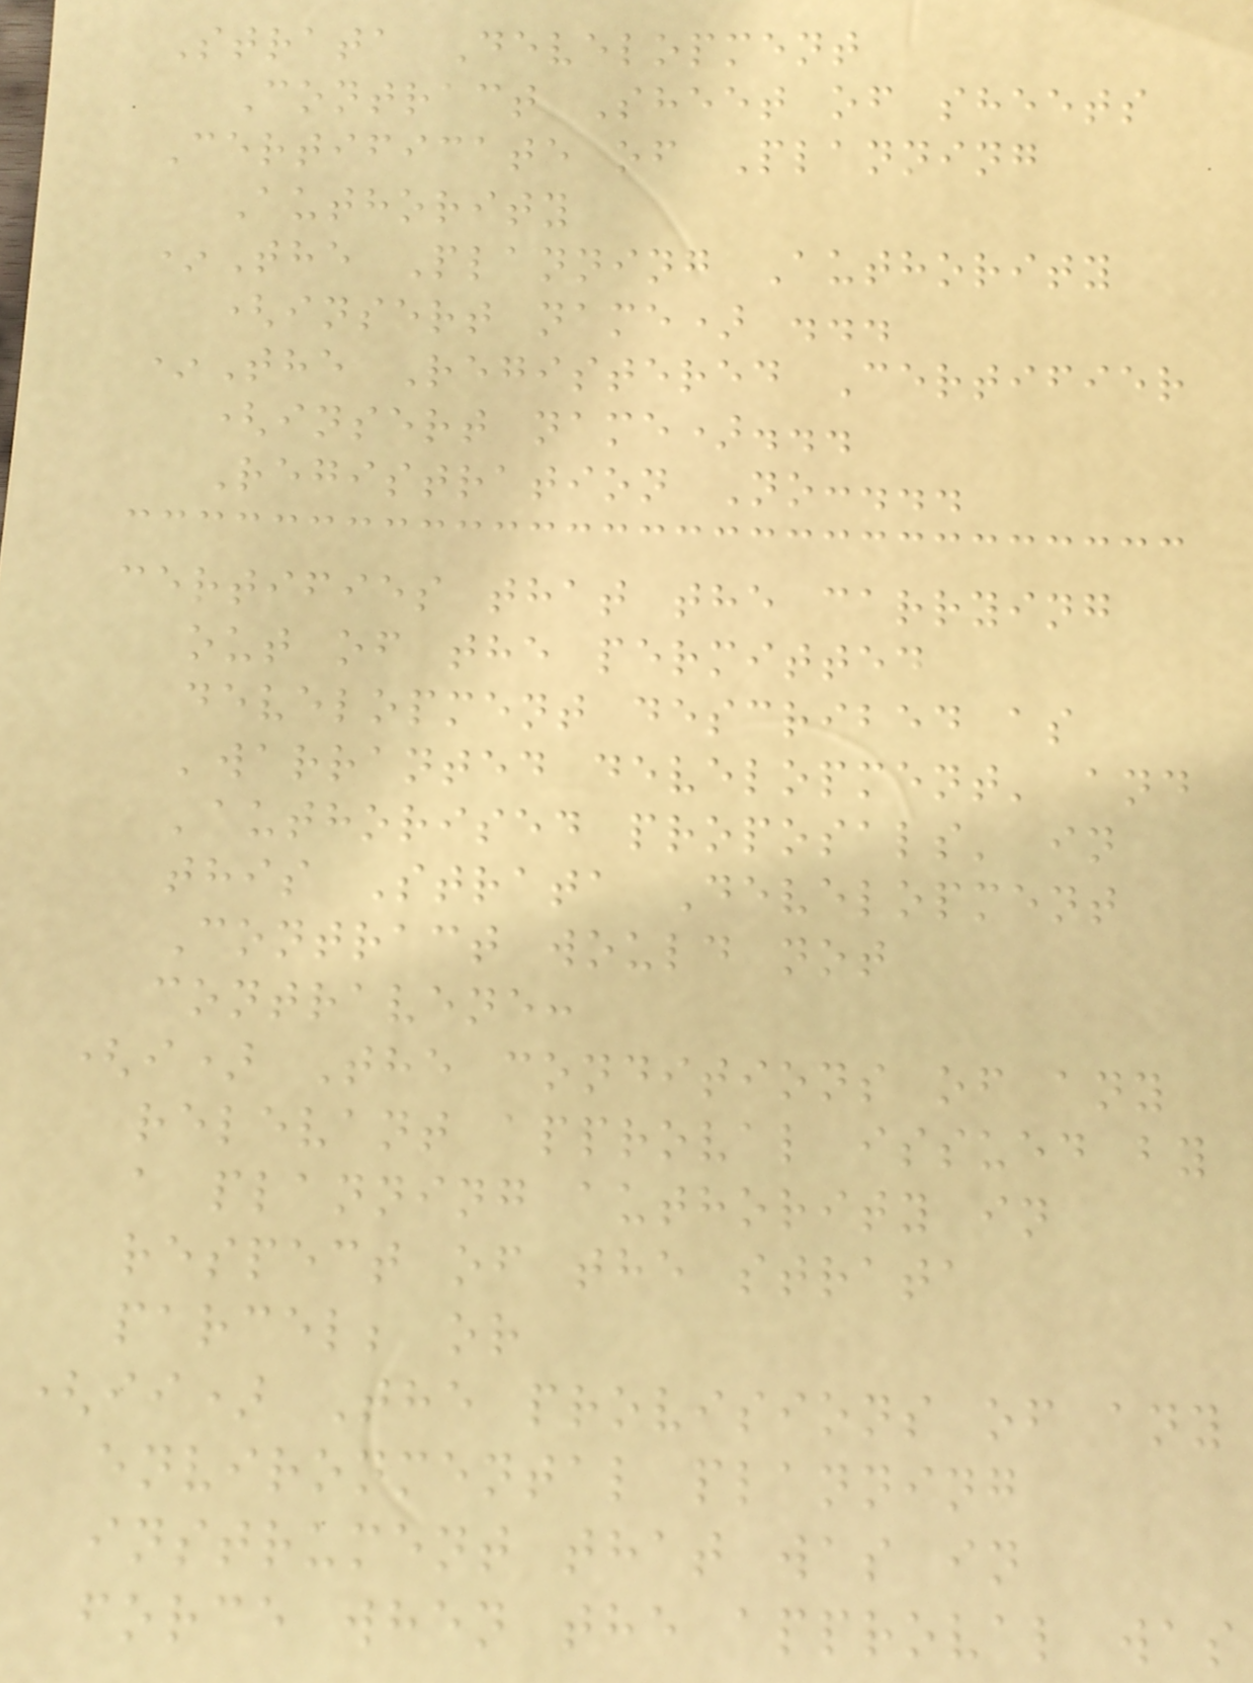Strata Development
Contract Sheet of sheets
Certificate of Planning
Authority
*The Planning Authority
(insert name) ...
*The Registered Certifier
(insert name)...
Registration No:...
certifies that the carrying
out of the permitted
development described as
'warranted development' and
'authorised proposals' in
this Strata Development
Contract would not
contravene:
(i) The conditions of any
relevant approval issued by
a planning authority in
respect of the strata
parcel; or
(ii) The provisions of any
environmental planning
instrument that was in
force when the approval was
